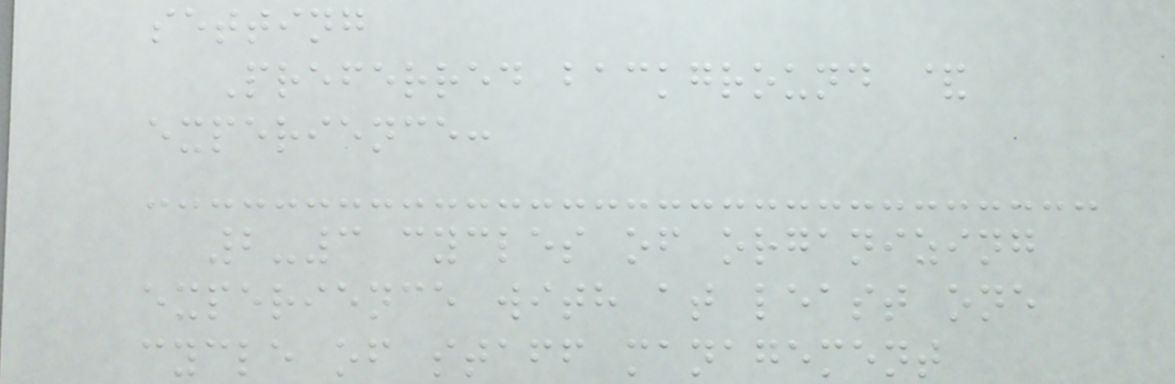setting
Preferred background &
experience:
2-3 cycles of organizing
experience with at least one
cycle of staff management
